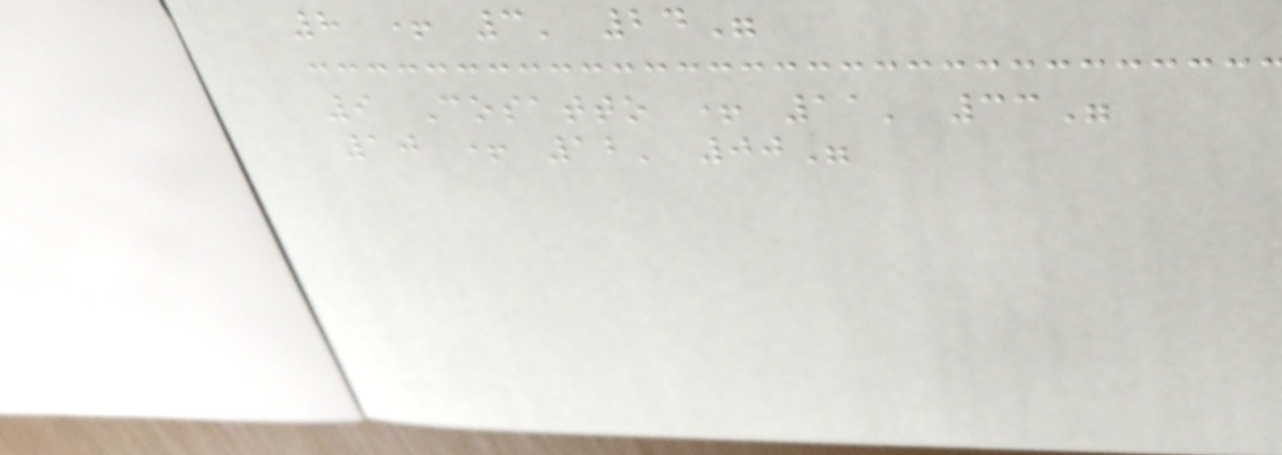8 + 3' 24"
9 Cosatto + 11' 33"
10 + 12' 00"
